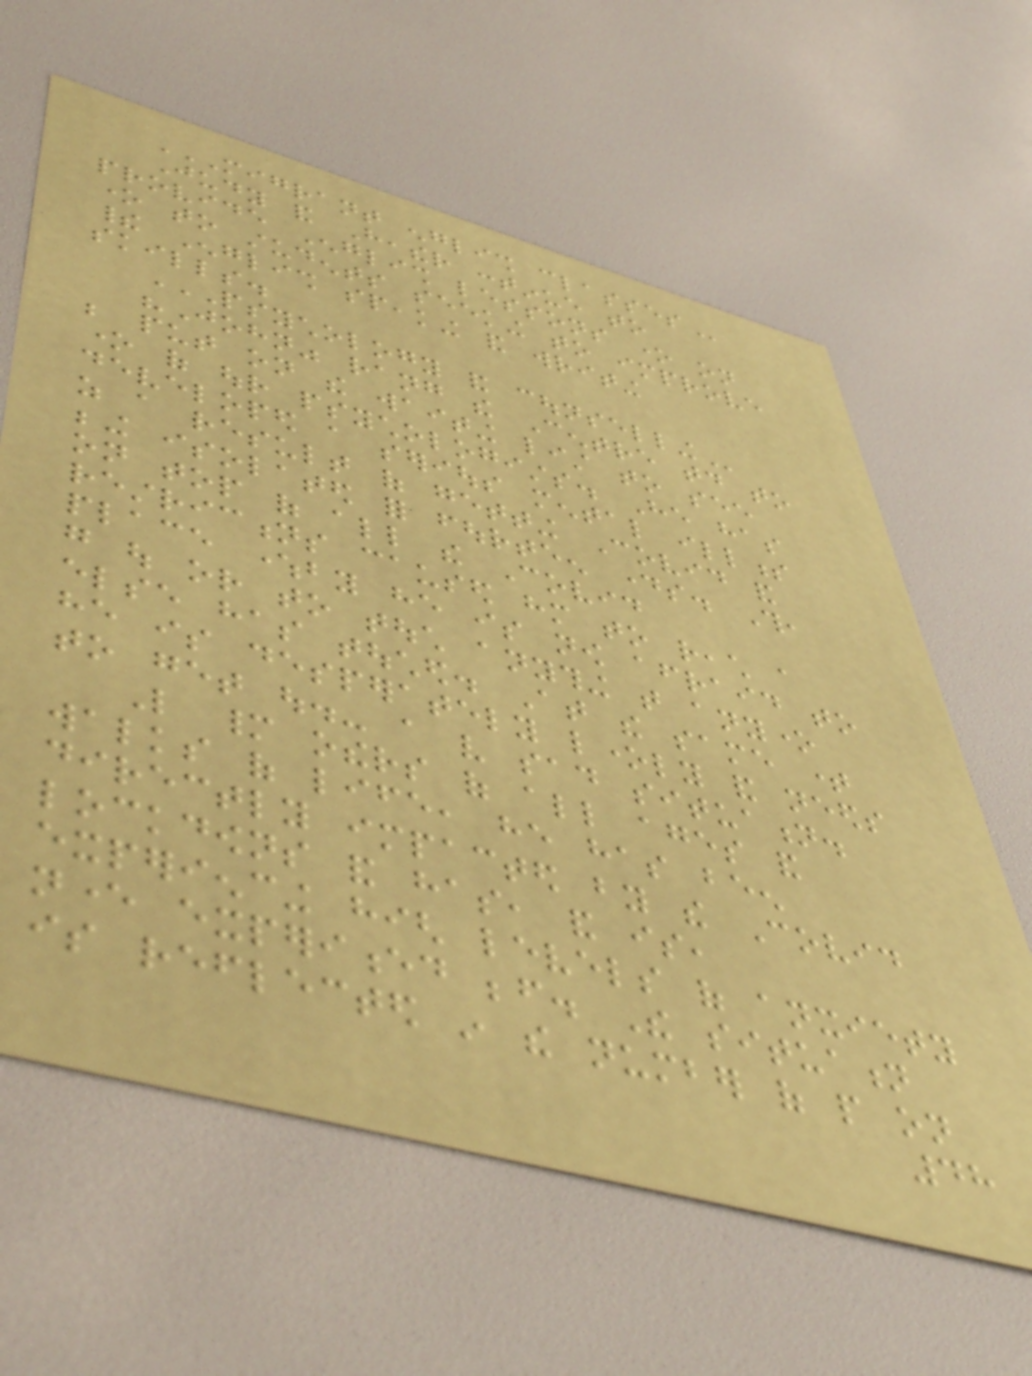MIGRANT ENGLISH CLASSES
Judy and Heather continue to
provide English lessons one on
one to students seeking to improve
their English speaking and writing
skills.
PSYCHOLOGY AND COUNSELLING
"John" rang the Centre today to
be put on the waiting list to see
one of our psychologists. He has
developed a serious mental illness
as a result of getting Covid and
being isolated for fourteen days. This,
on top of all the Covid
restrictions caused him to reach a
place whereby he is now afraid to
go out or to touch anything that anyone
else has touched. At the same time
he is desperately lonely and needs
to get out.- a very sad situation.
Like many others of all ages and
walks of life, he has been
directly impacted by the Covid
lockdowns and has, and is,
experiencing high levels of anxiety
never experienced before. The situation
is reflected in the number of people on
48
